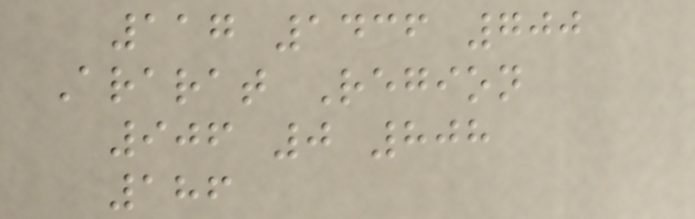117 1436 700
Ararat Region
906 0 808
186
